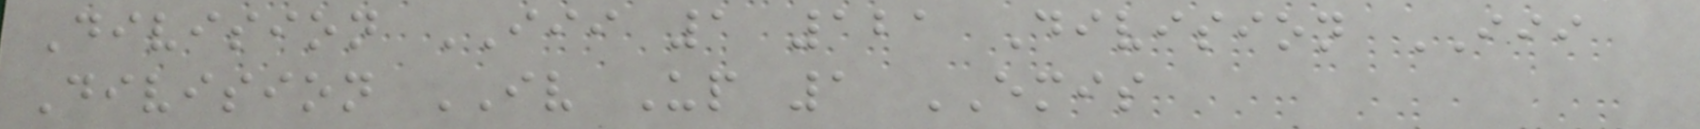Division III 1 121 Division III
Division IV Up 1 EMIS
